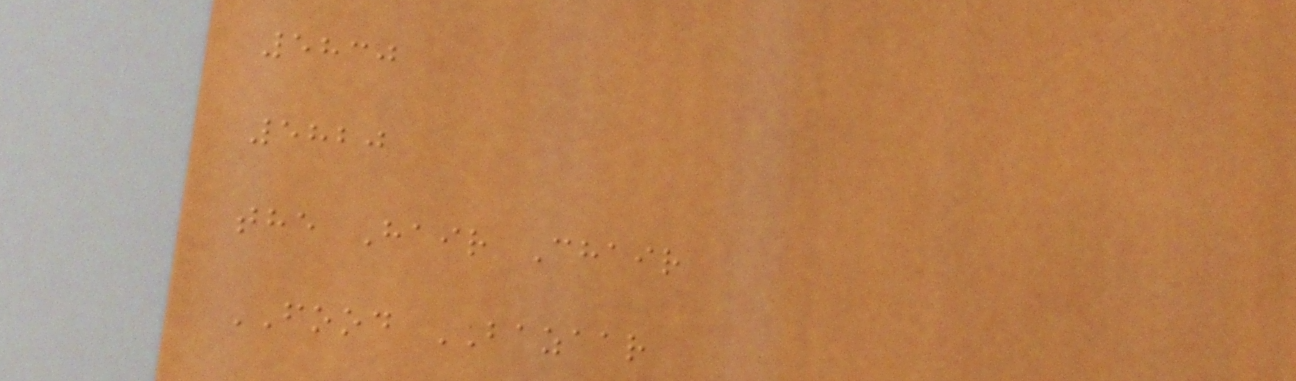5830
5820
the Hair Chair
FOOD BAZAAR
